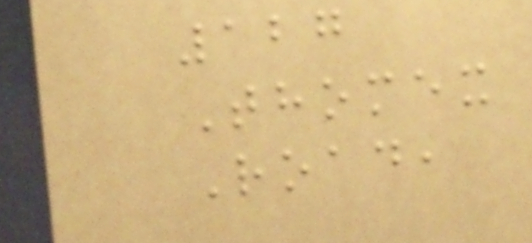127
Thomex
Road,
